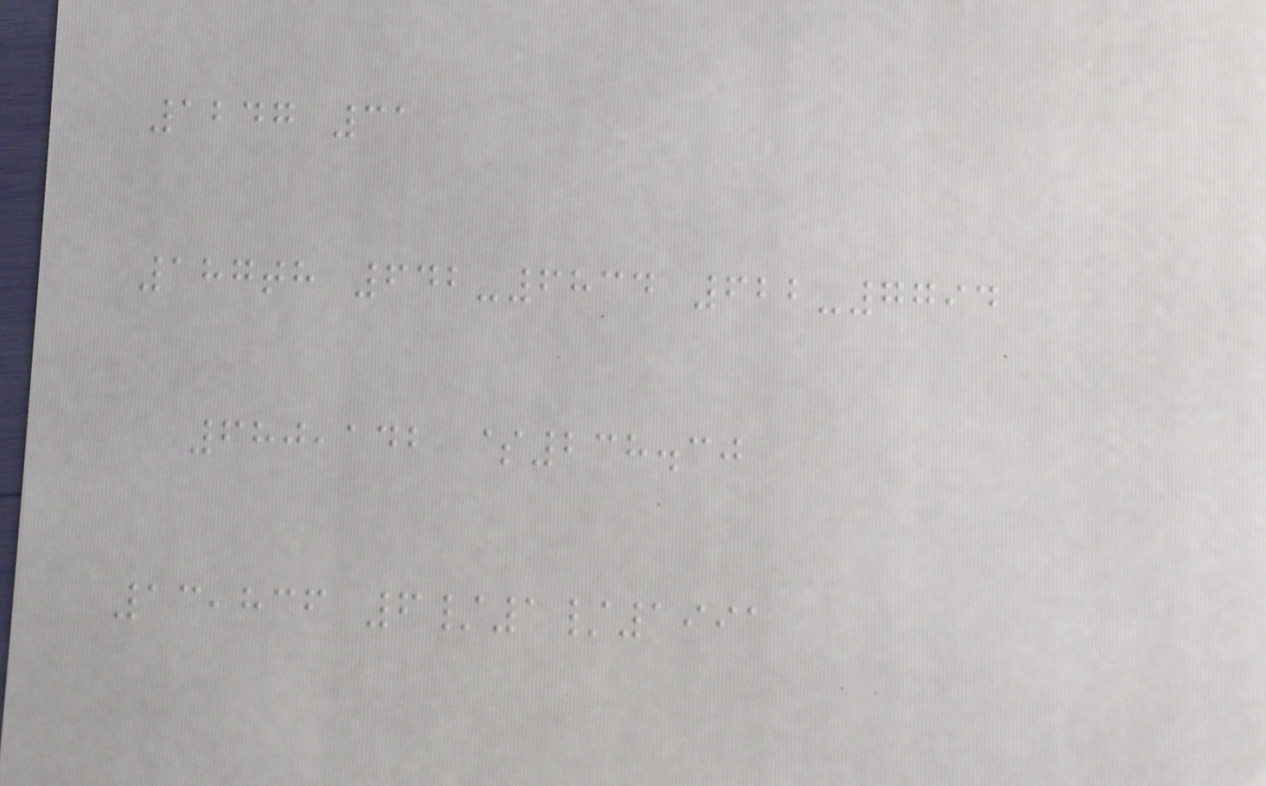1247 31
187th 642-6834 622-7794
680,142 $238.30
13,836 6/1/1991
